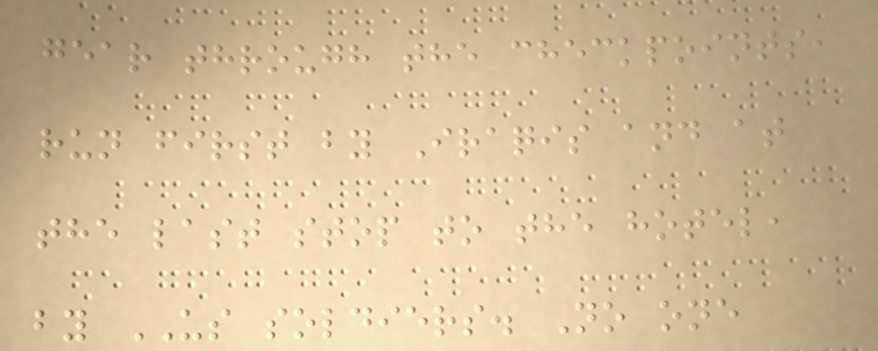gear through the checkpoints,
run first by Iraqis and at
the last stop to the hotel,
by US soldiers. No one
